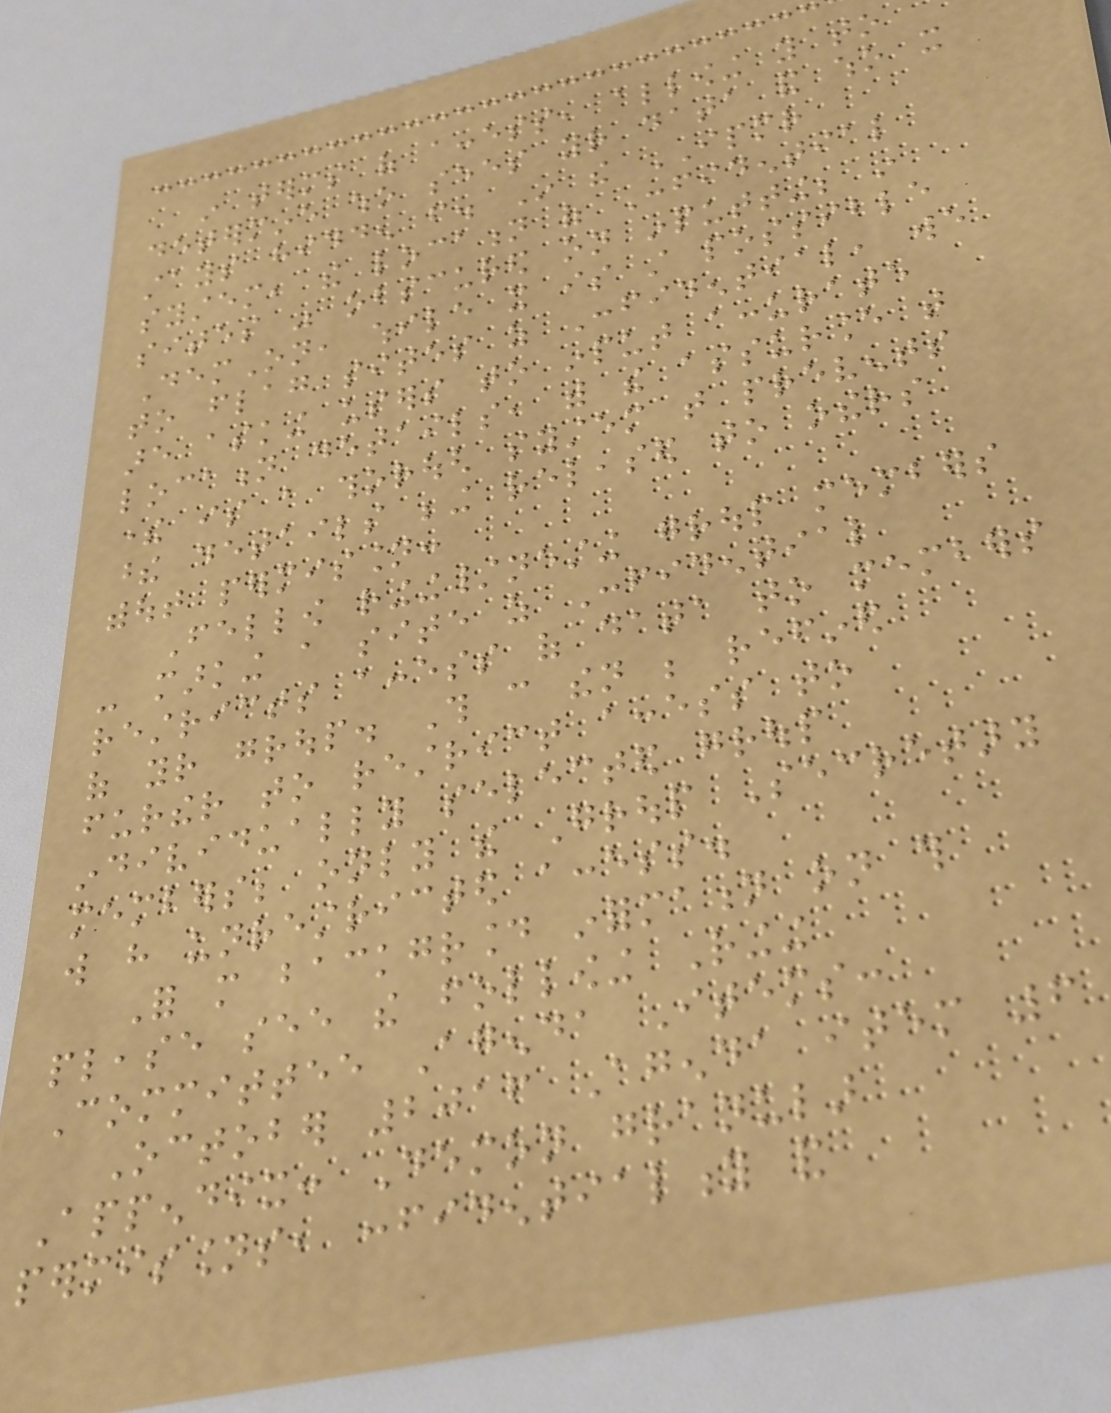in terms of access, allowing you to
determine who sees your data and who it
stays hidden from. In the IPMR
system, the location of Confidential
sites was obscured on inputting; in
DemOn, while it is still possible
to flag sites as Confidential, we
are asking users to input accurate
location details, with the assurance that
there is a thorough system that prevents
these details being released to others
without permission:
Fellow ringing/nesting group members
- marking a site as Confidential
restricts access of data to members
of your group. This can then be refined
further to restrict access to
individually selected group
members; only the Group Secretary
will have unrestricted access.
For more background information on this
please see the following Ringing
Committee Agenda Items:
October 2016 Agenda item 6
Appendix: Demon granular
permissions, confidentiality and
